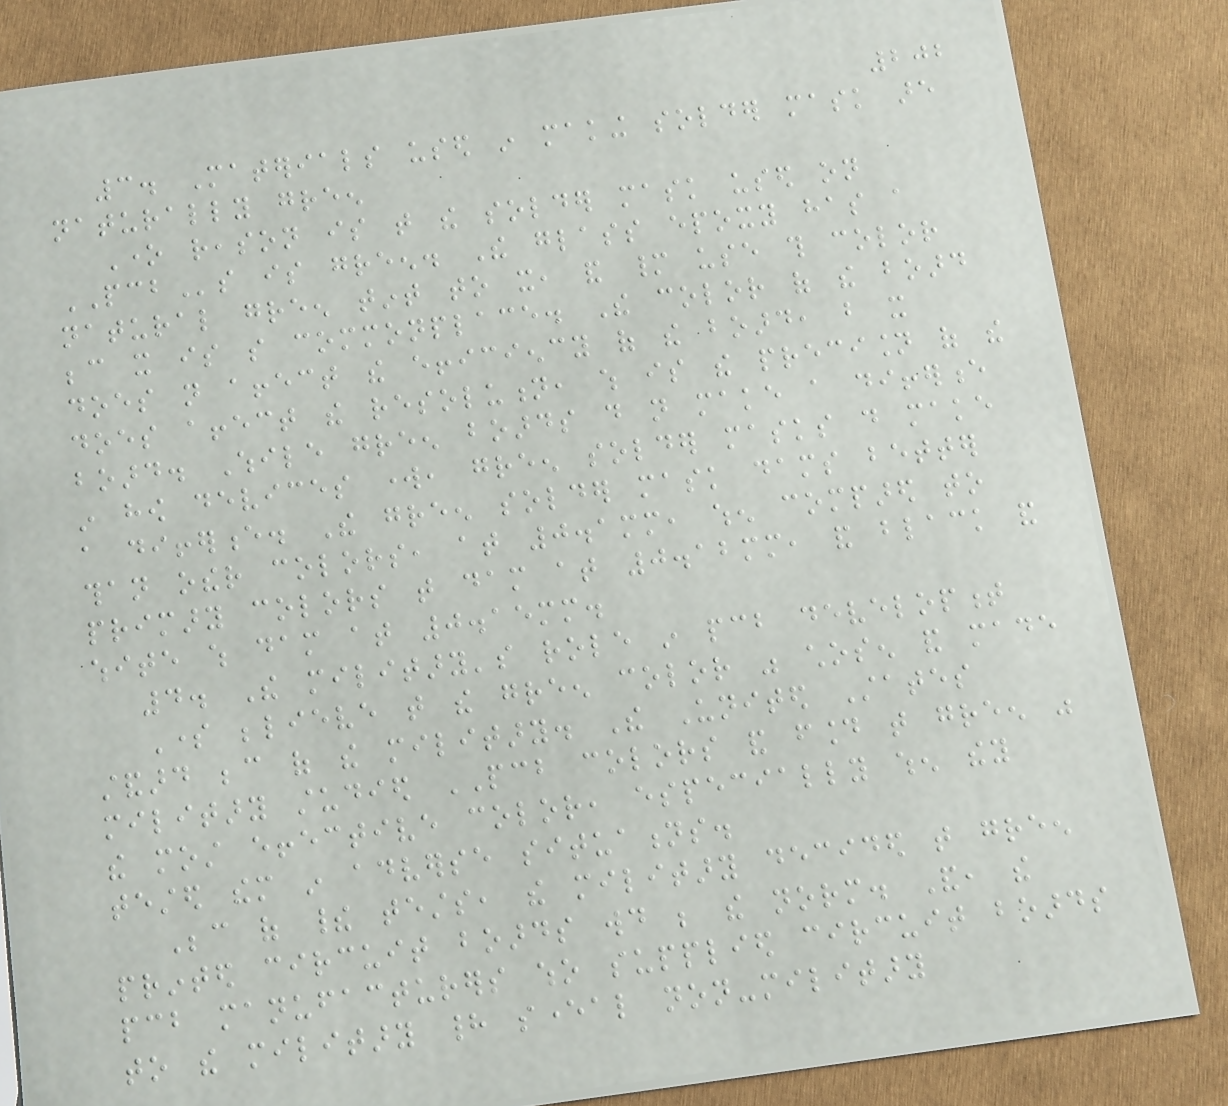202
3. Materials used in making solder mask are
naturally green
One reason is that the solder mask used on
PCBs is green. The glass epoxy has a
natural green tint to it, and many use this color
because it is so commonplace. The color of the board
does not affect the efficiency of the board, but it
does affect the resolution, which is the precision of the
board. While green boards do not make a difference
in how devices work, green solder masks do make
a difference. The green solder mask dams better
than other colors, at 0.1mm, when compared to
primary colors that dam at 0.12mm, and black and
white which dam at 0.15mm.
4. The military's role in pcb development
Some believe that the green color was chosen and made
standard because of the military. The United States
military studied PCB colors and found that green was
the most effective color, especially when they
tested them in adverse situations.
Because of their tests, the military decided that green
printed circuit boards would be the norm. And, the
pcb manufacturers who supplied circuit boards
to the military had several non-military
